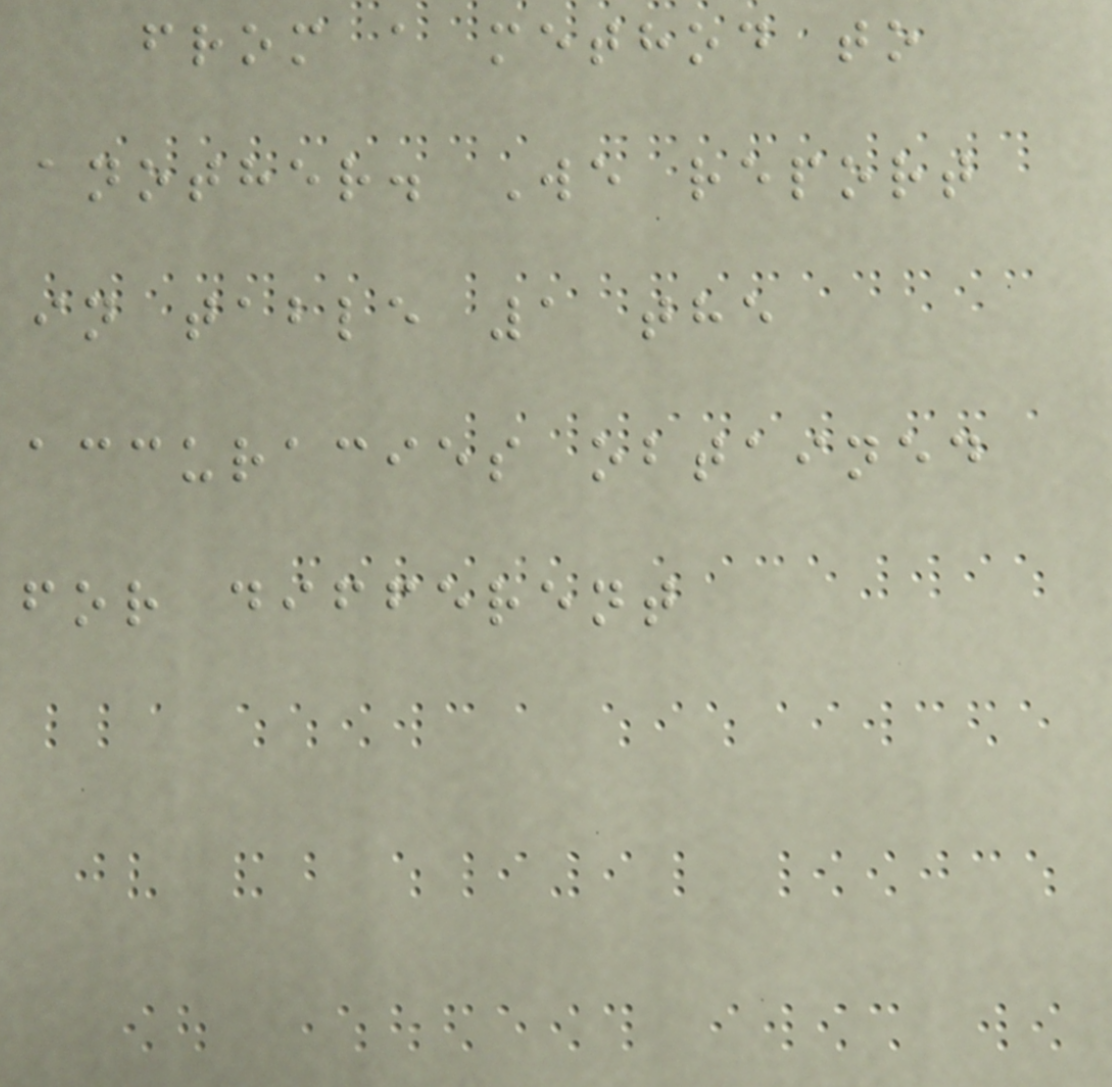from a method to
another. We report
in table 1 the
accuracies obtained
for different
